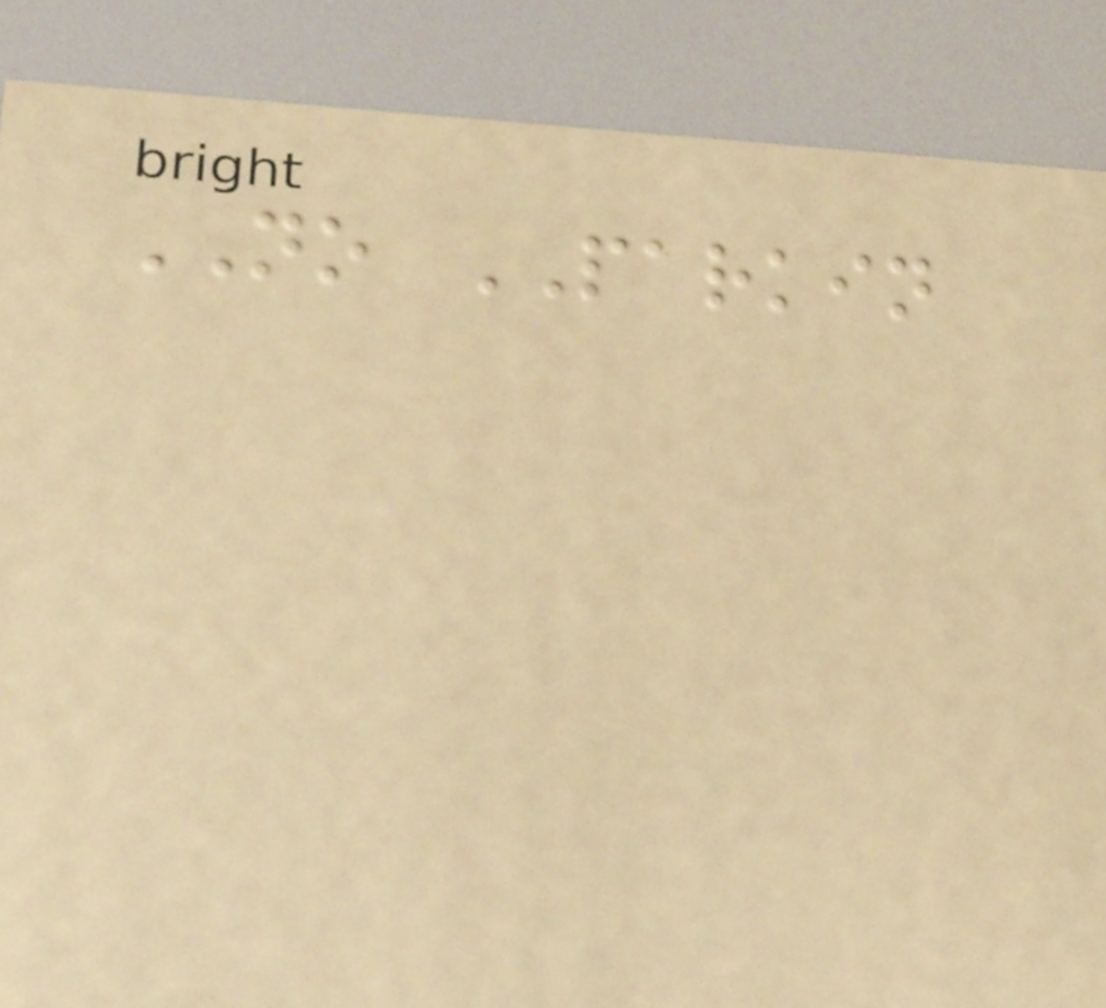NO PARKIN
